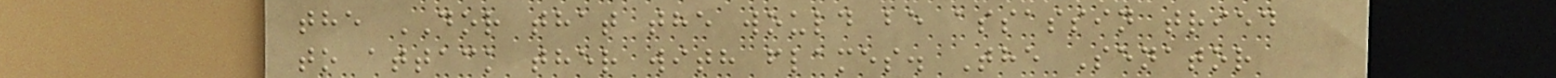the DOR that the would be assassin tried
to attack ther with flames. The Senator
